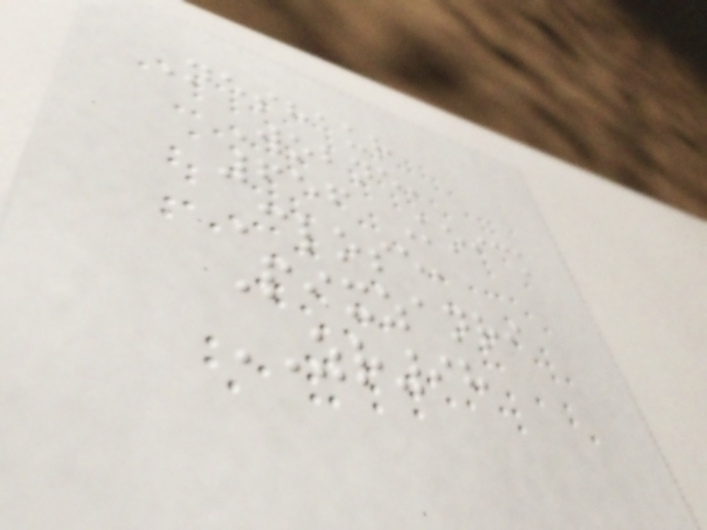Neshaur
Wobne,
656 Koick
Close,
Pixzanri
ZR98
